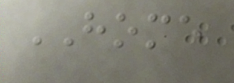HOME
